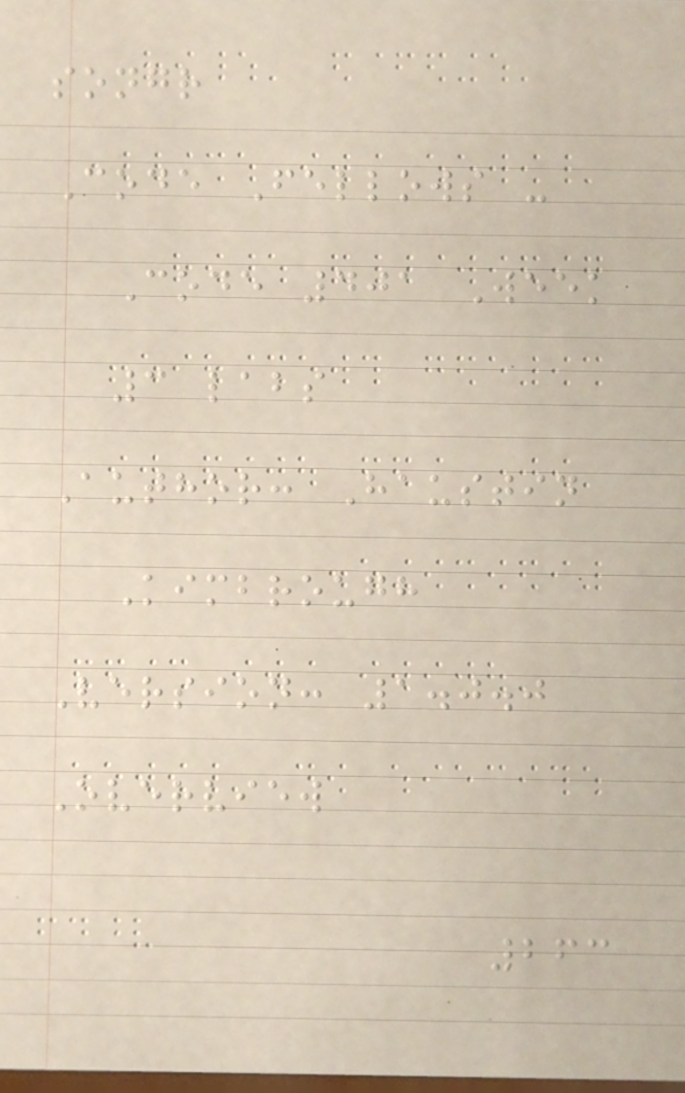songr
Code Fellows -
Code 401 Week
3 labs
Author: Haustin
Kimbrough
Version: 1.0.0
Overview
263
